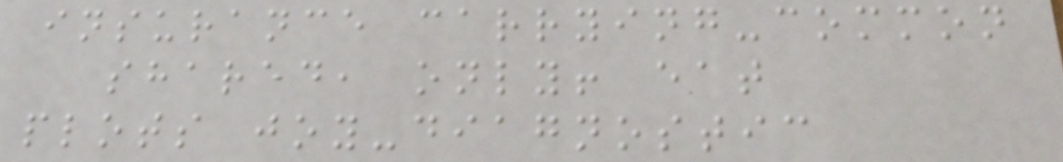insurance carrying-common
shared, only! eat
plots joy-diagnostic
